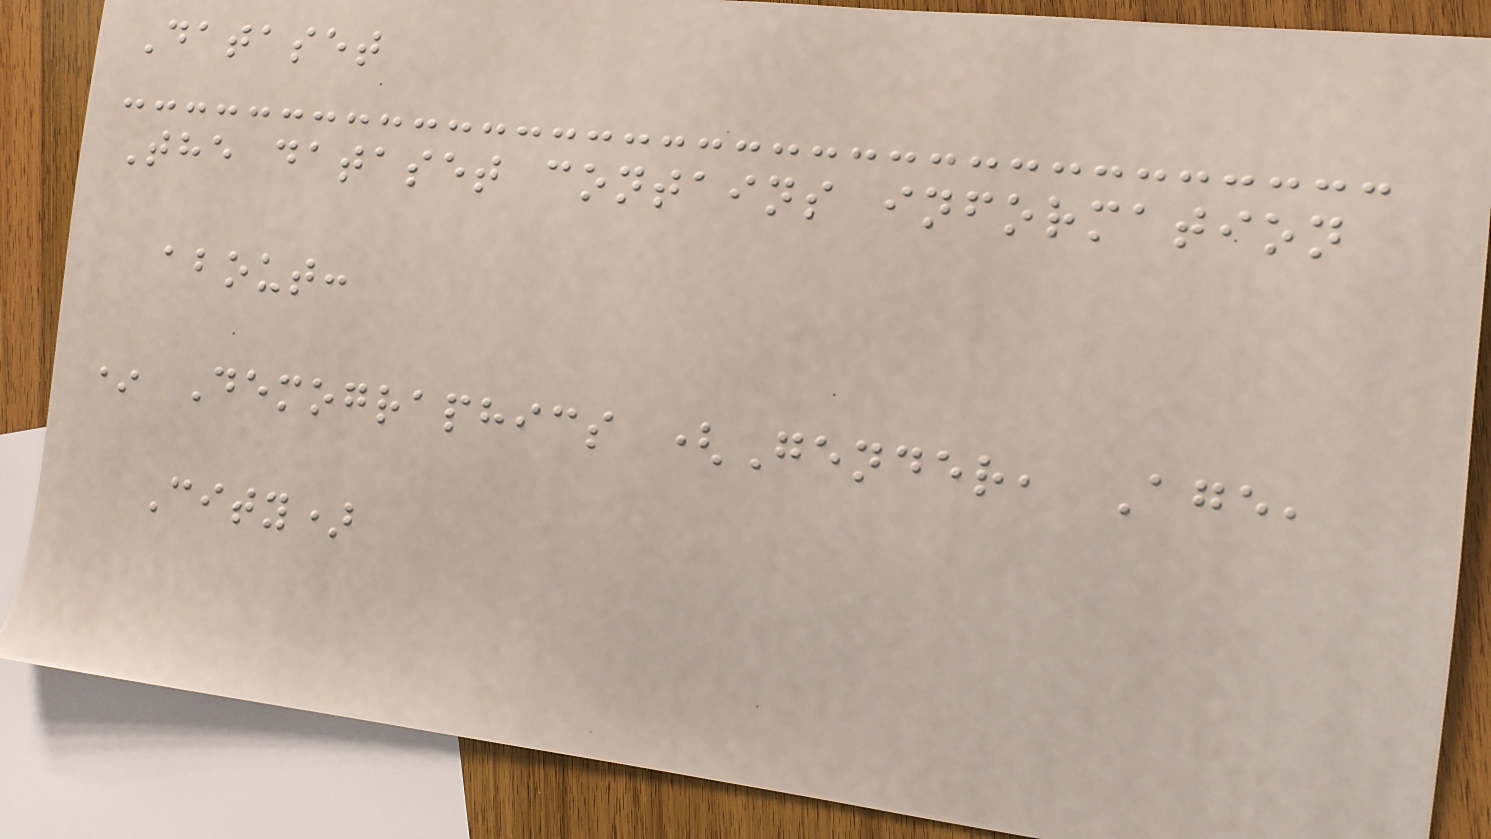Dataset
The dataset contains information
about:
* Demographics (Gender, Age,
City)
